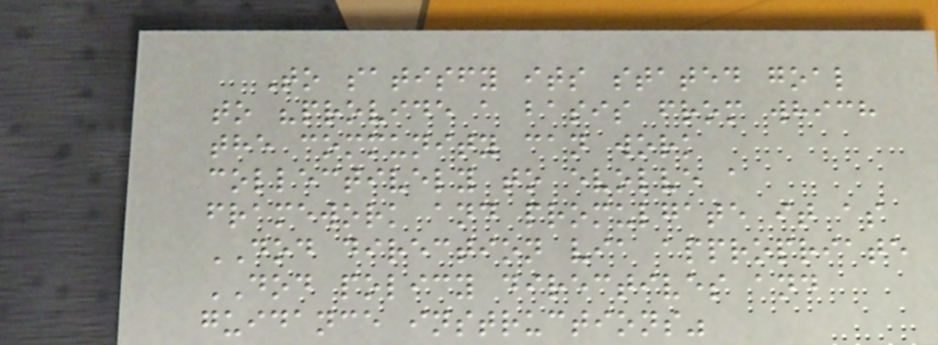To satisfy its stated goal
to "provide a basis from which
the community can work
collectively to evolve a
framework and promulgate it as
DOD direction via appropriate
DOD policy directives and
guidance instructions"
